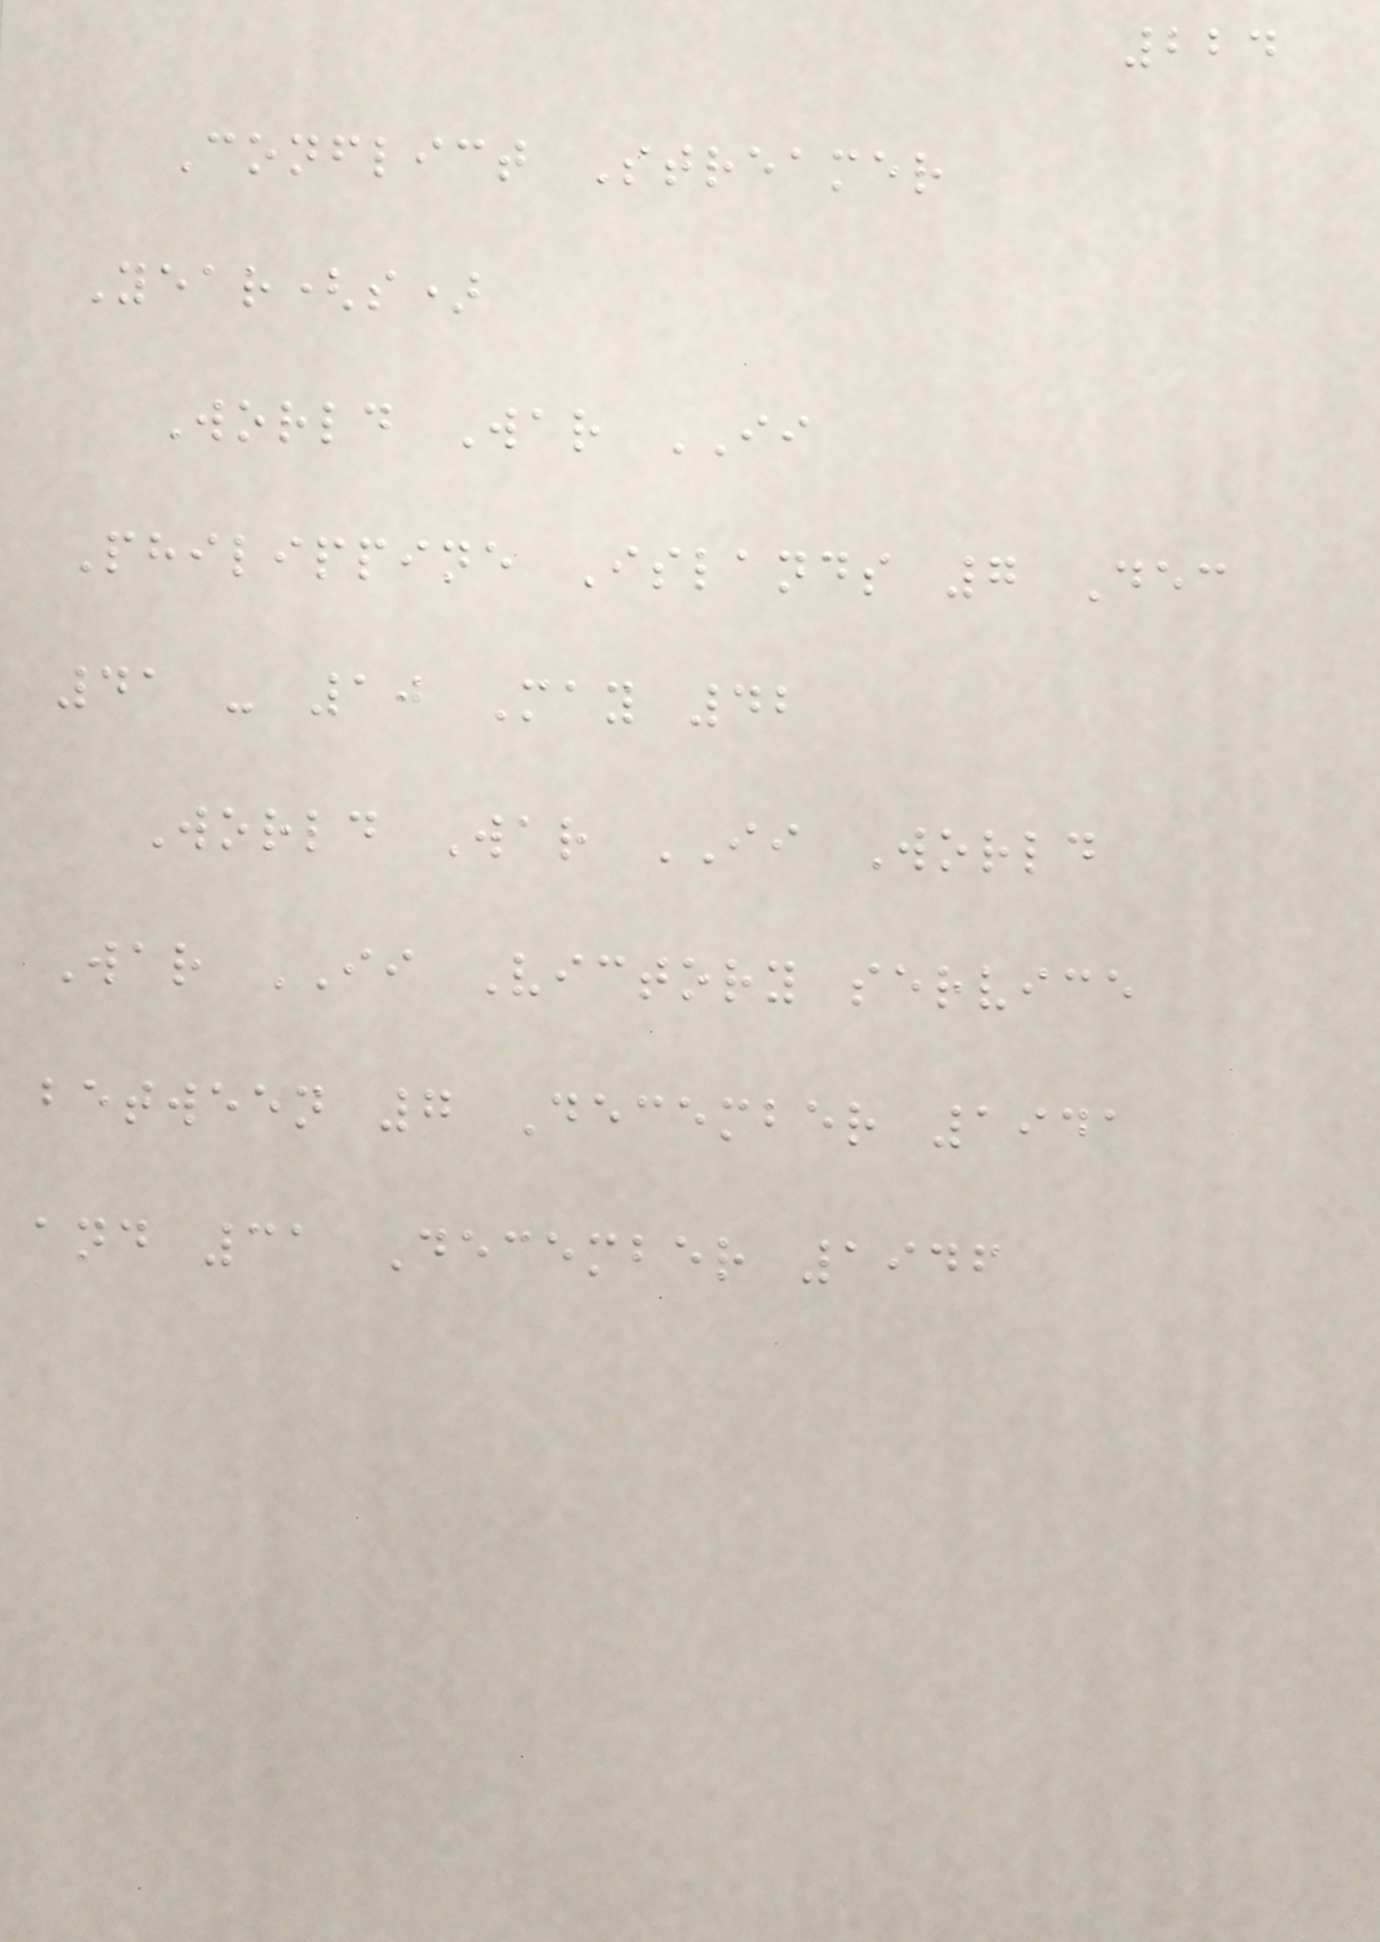224
Conflict Streamer
Year(s)
World War II
Philippine Islands 7 Dec
41 - 10 May 42
World War II World
War II Victory service
between 7 December 1941
and 31 December 1946
